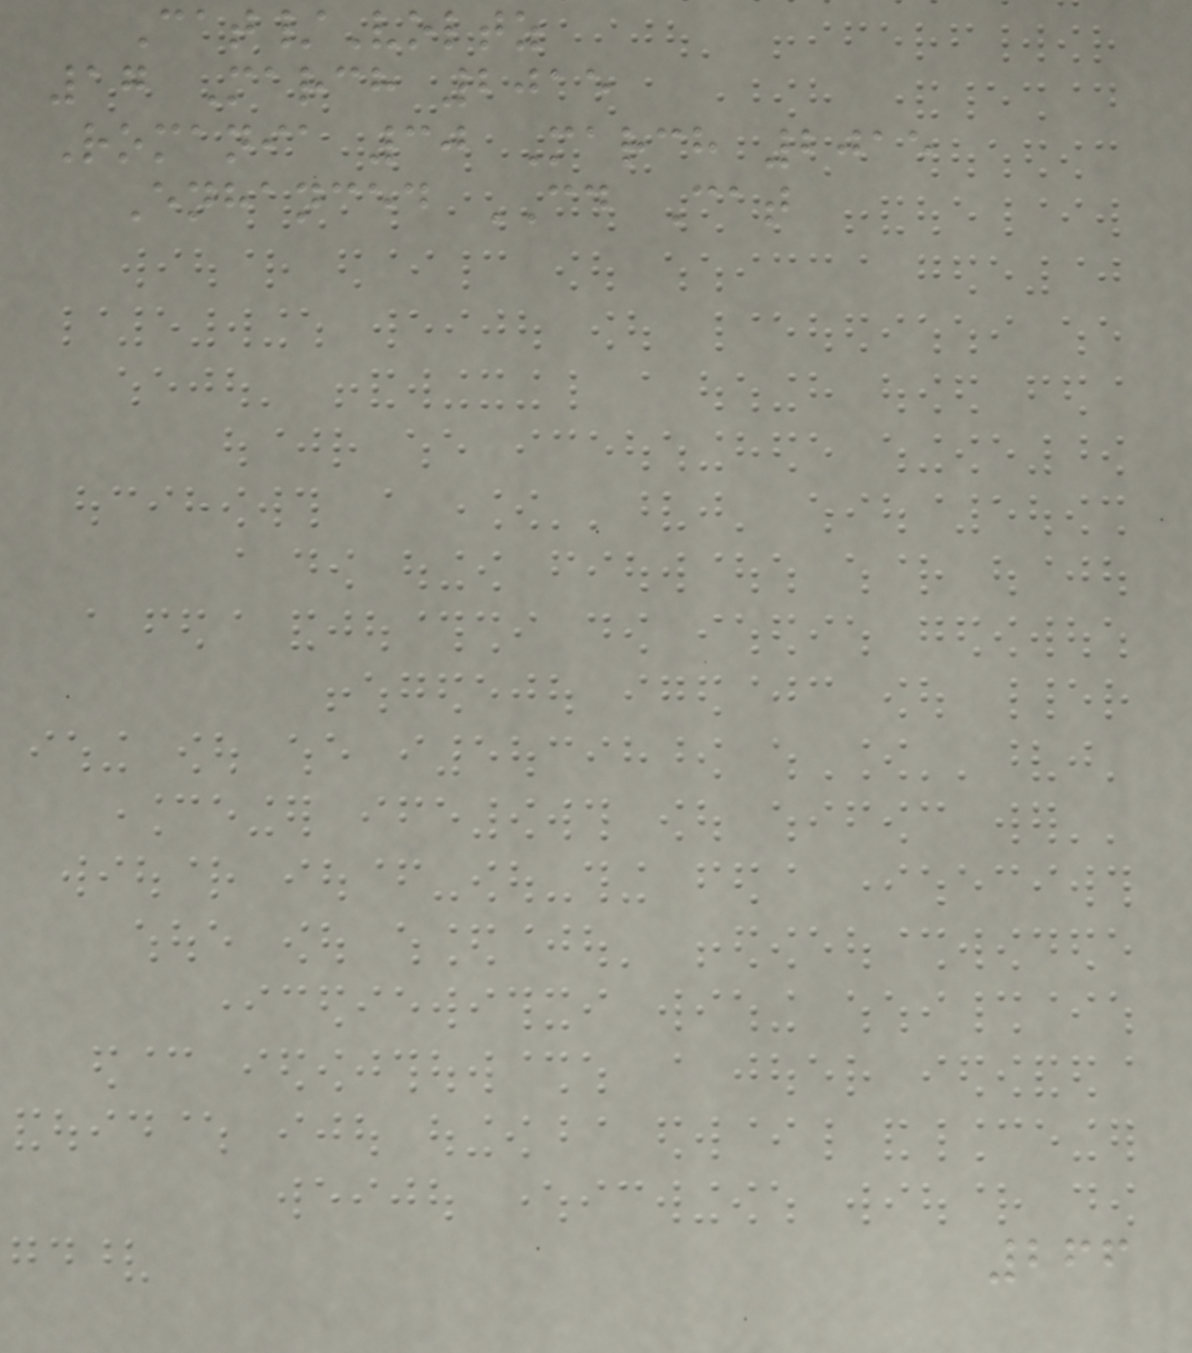Cat/Voltz
17 March 2015
Romania 30 March 2015
Enhanced CD Cat
266
